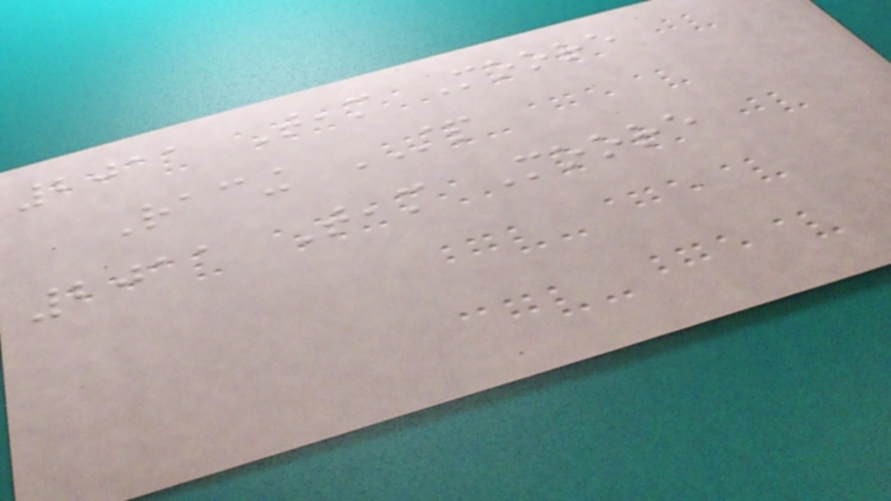2011 Team Moore
Racing STP
2011 Team Moore
